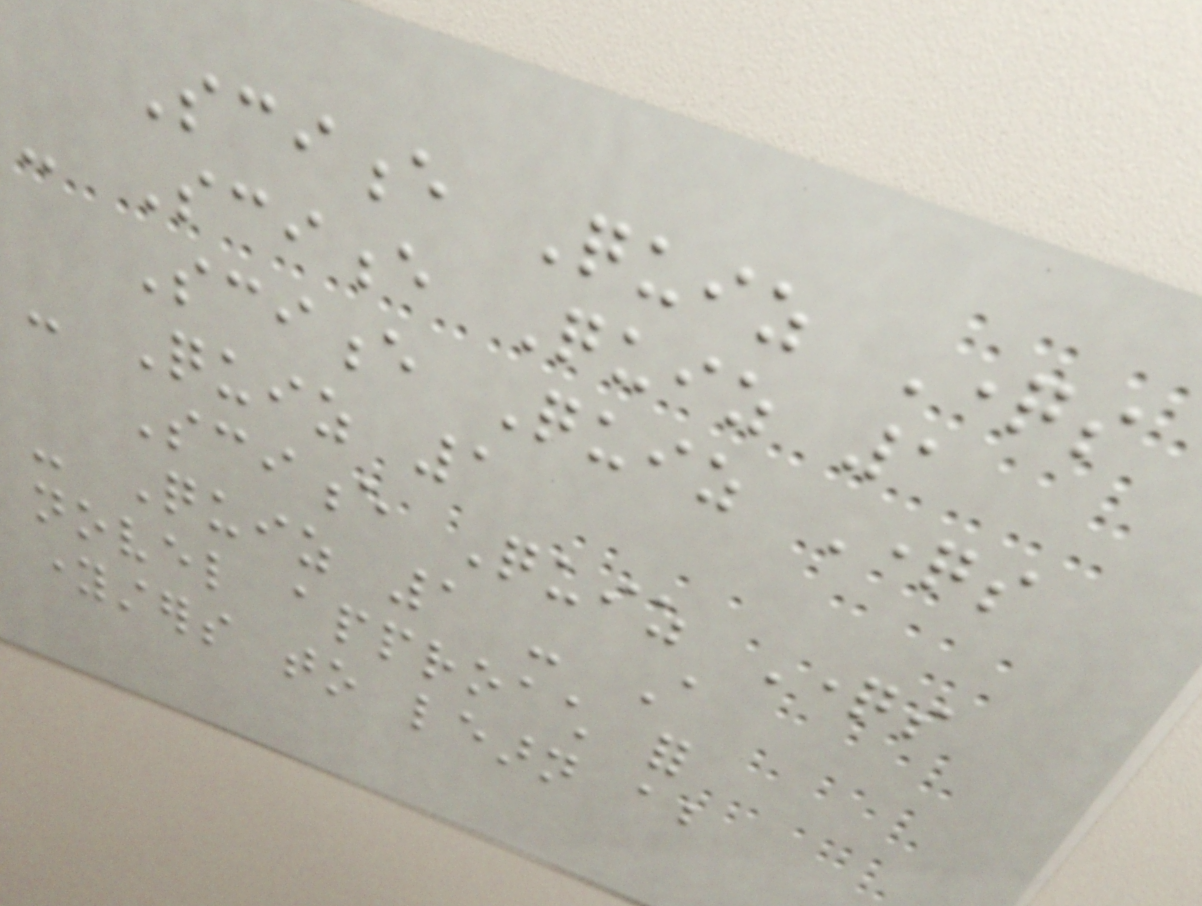Science Quiz Questions
- Science Quiz 1
Science Quiz Questions
- Quiz 1
Science Quiz Questions
- Quiz 1 - A
novel approach for
youngsters to learn about
